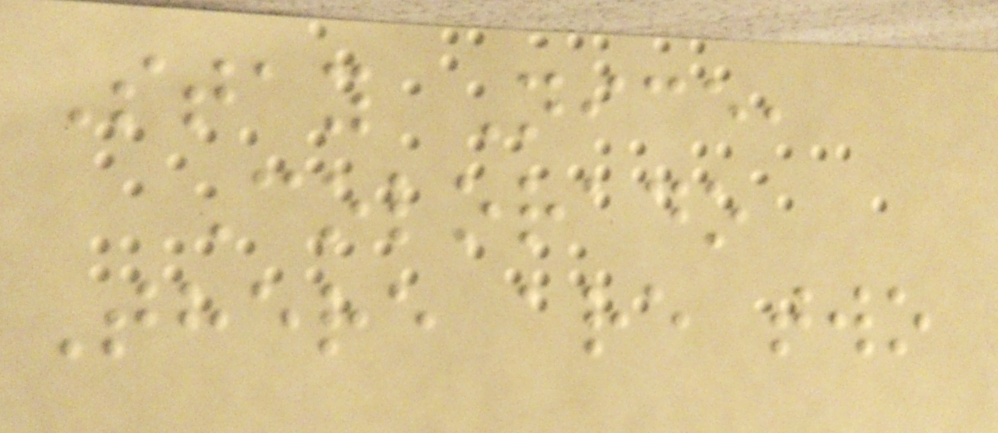Stay Nice,
Colorado
There are two
